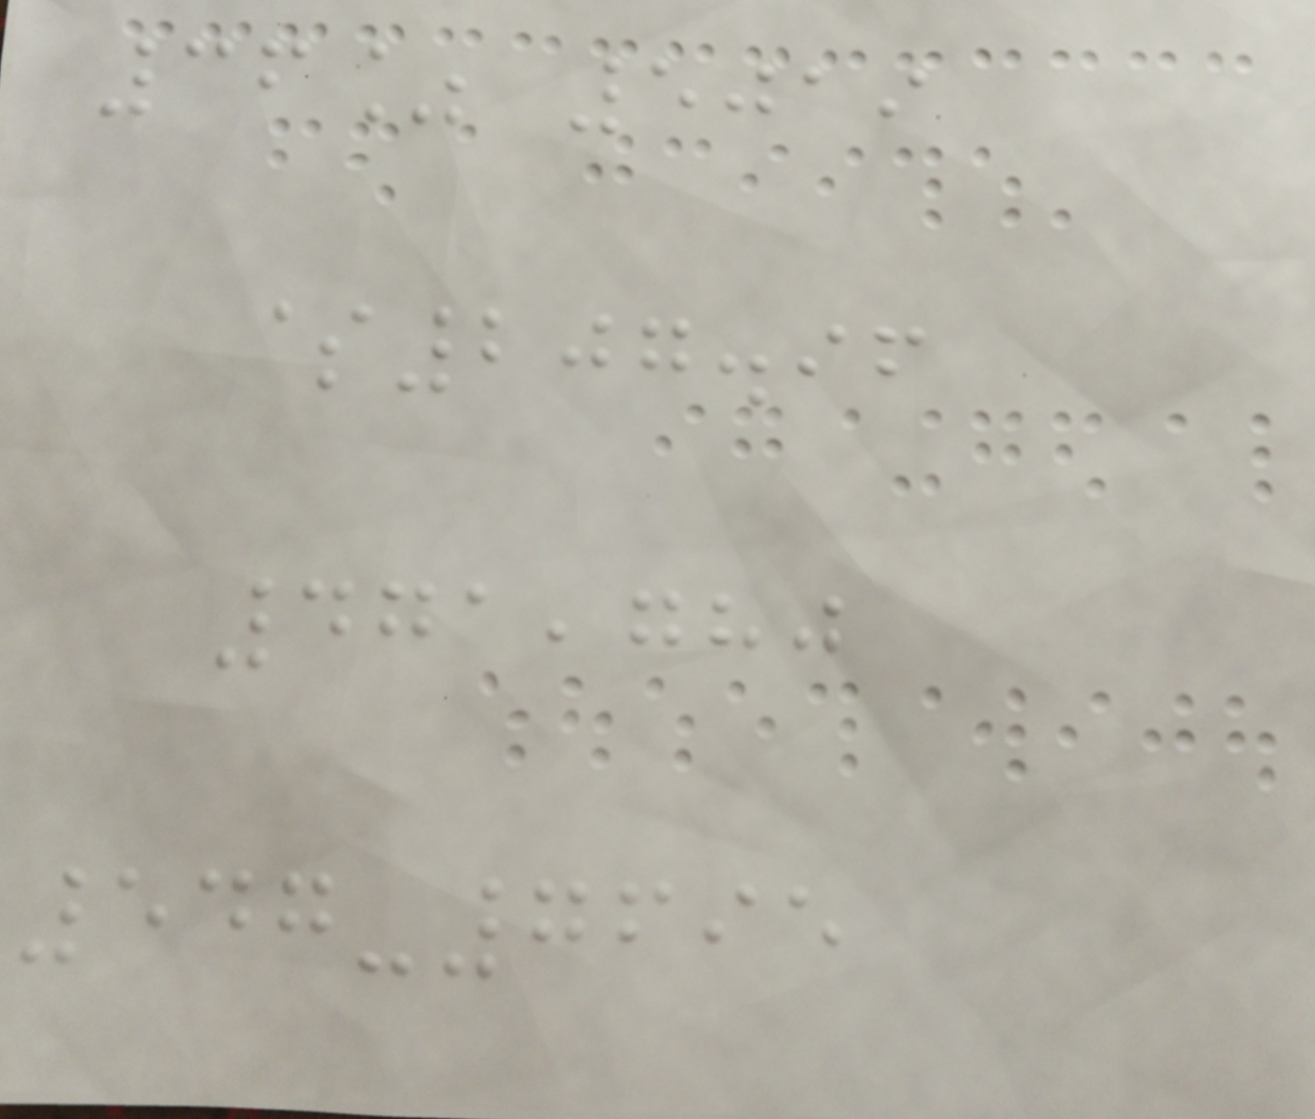36% 5019
$207.96
471,780
547-7695
